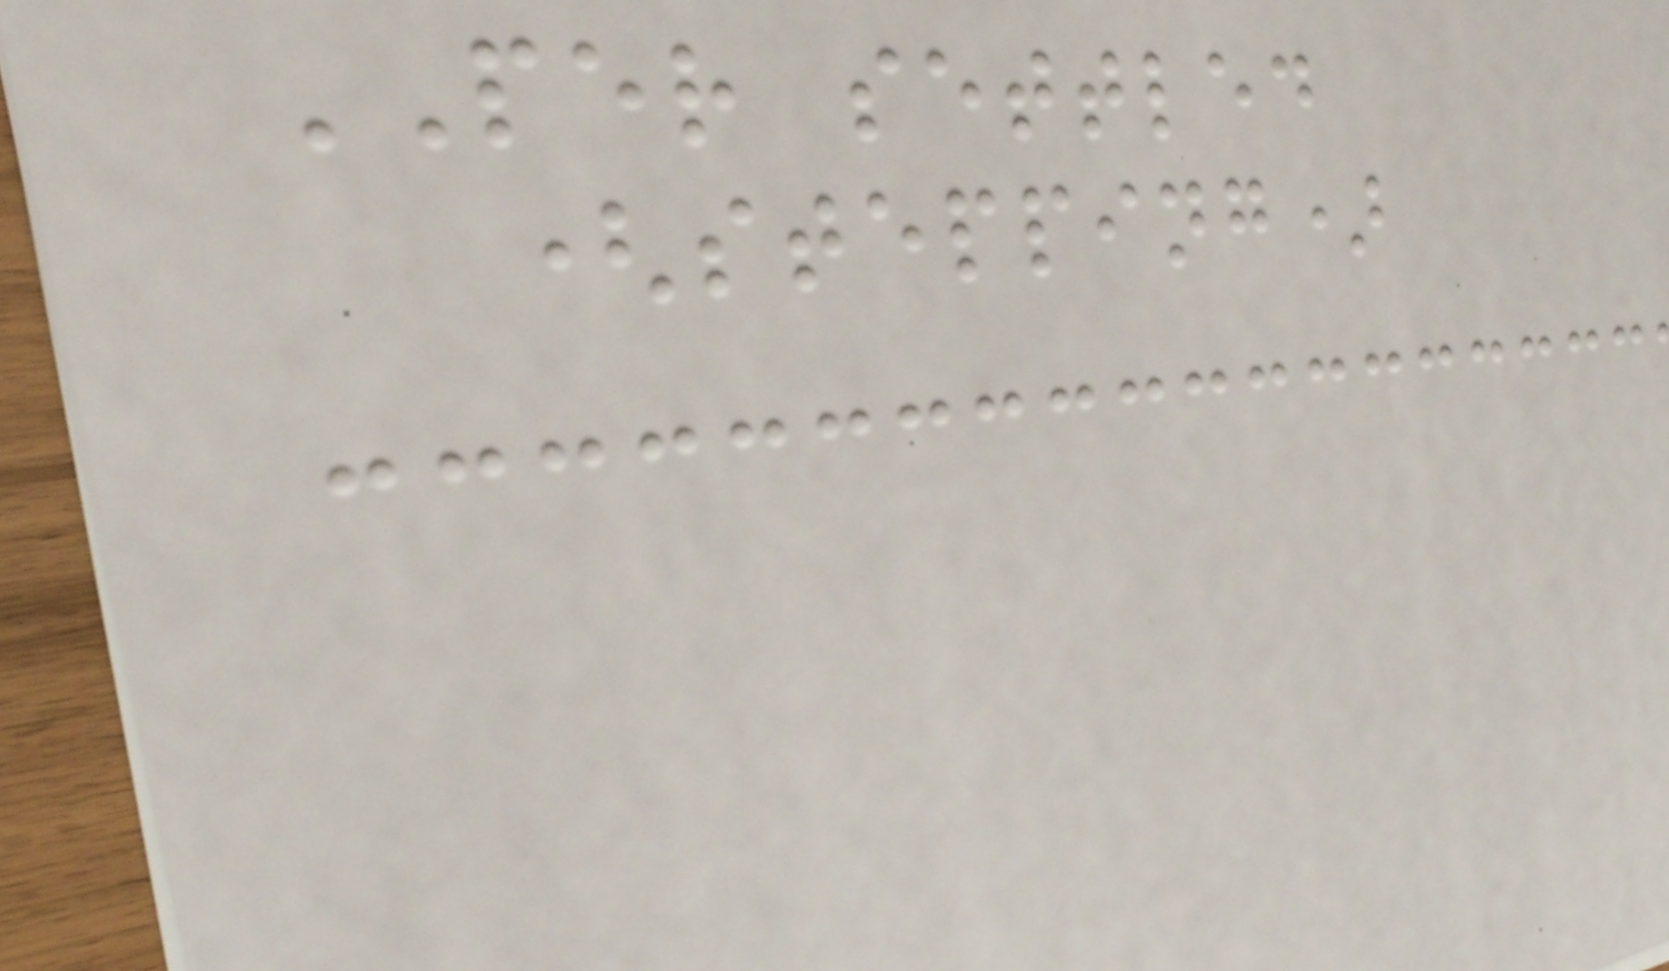PER settled
(stepping)
